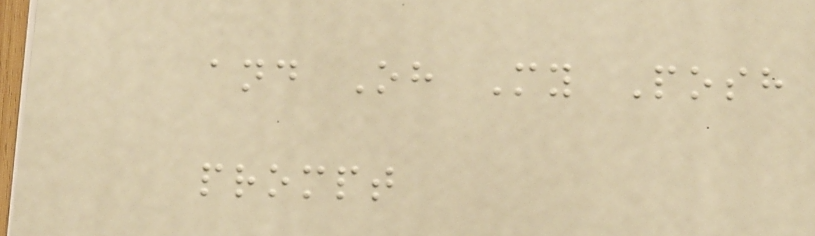and Oh My Posh
prompt
